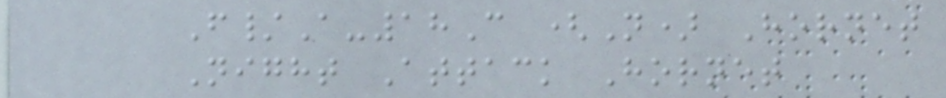F/A-18C (N) Hornet
Night Attack Hornet
